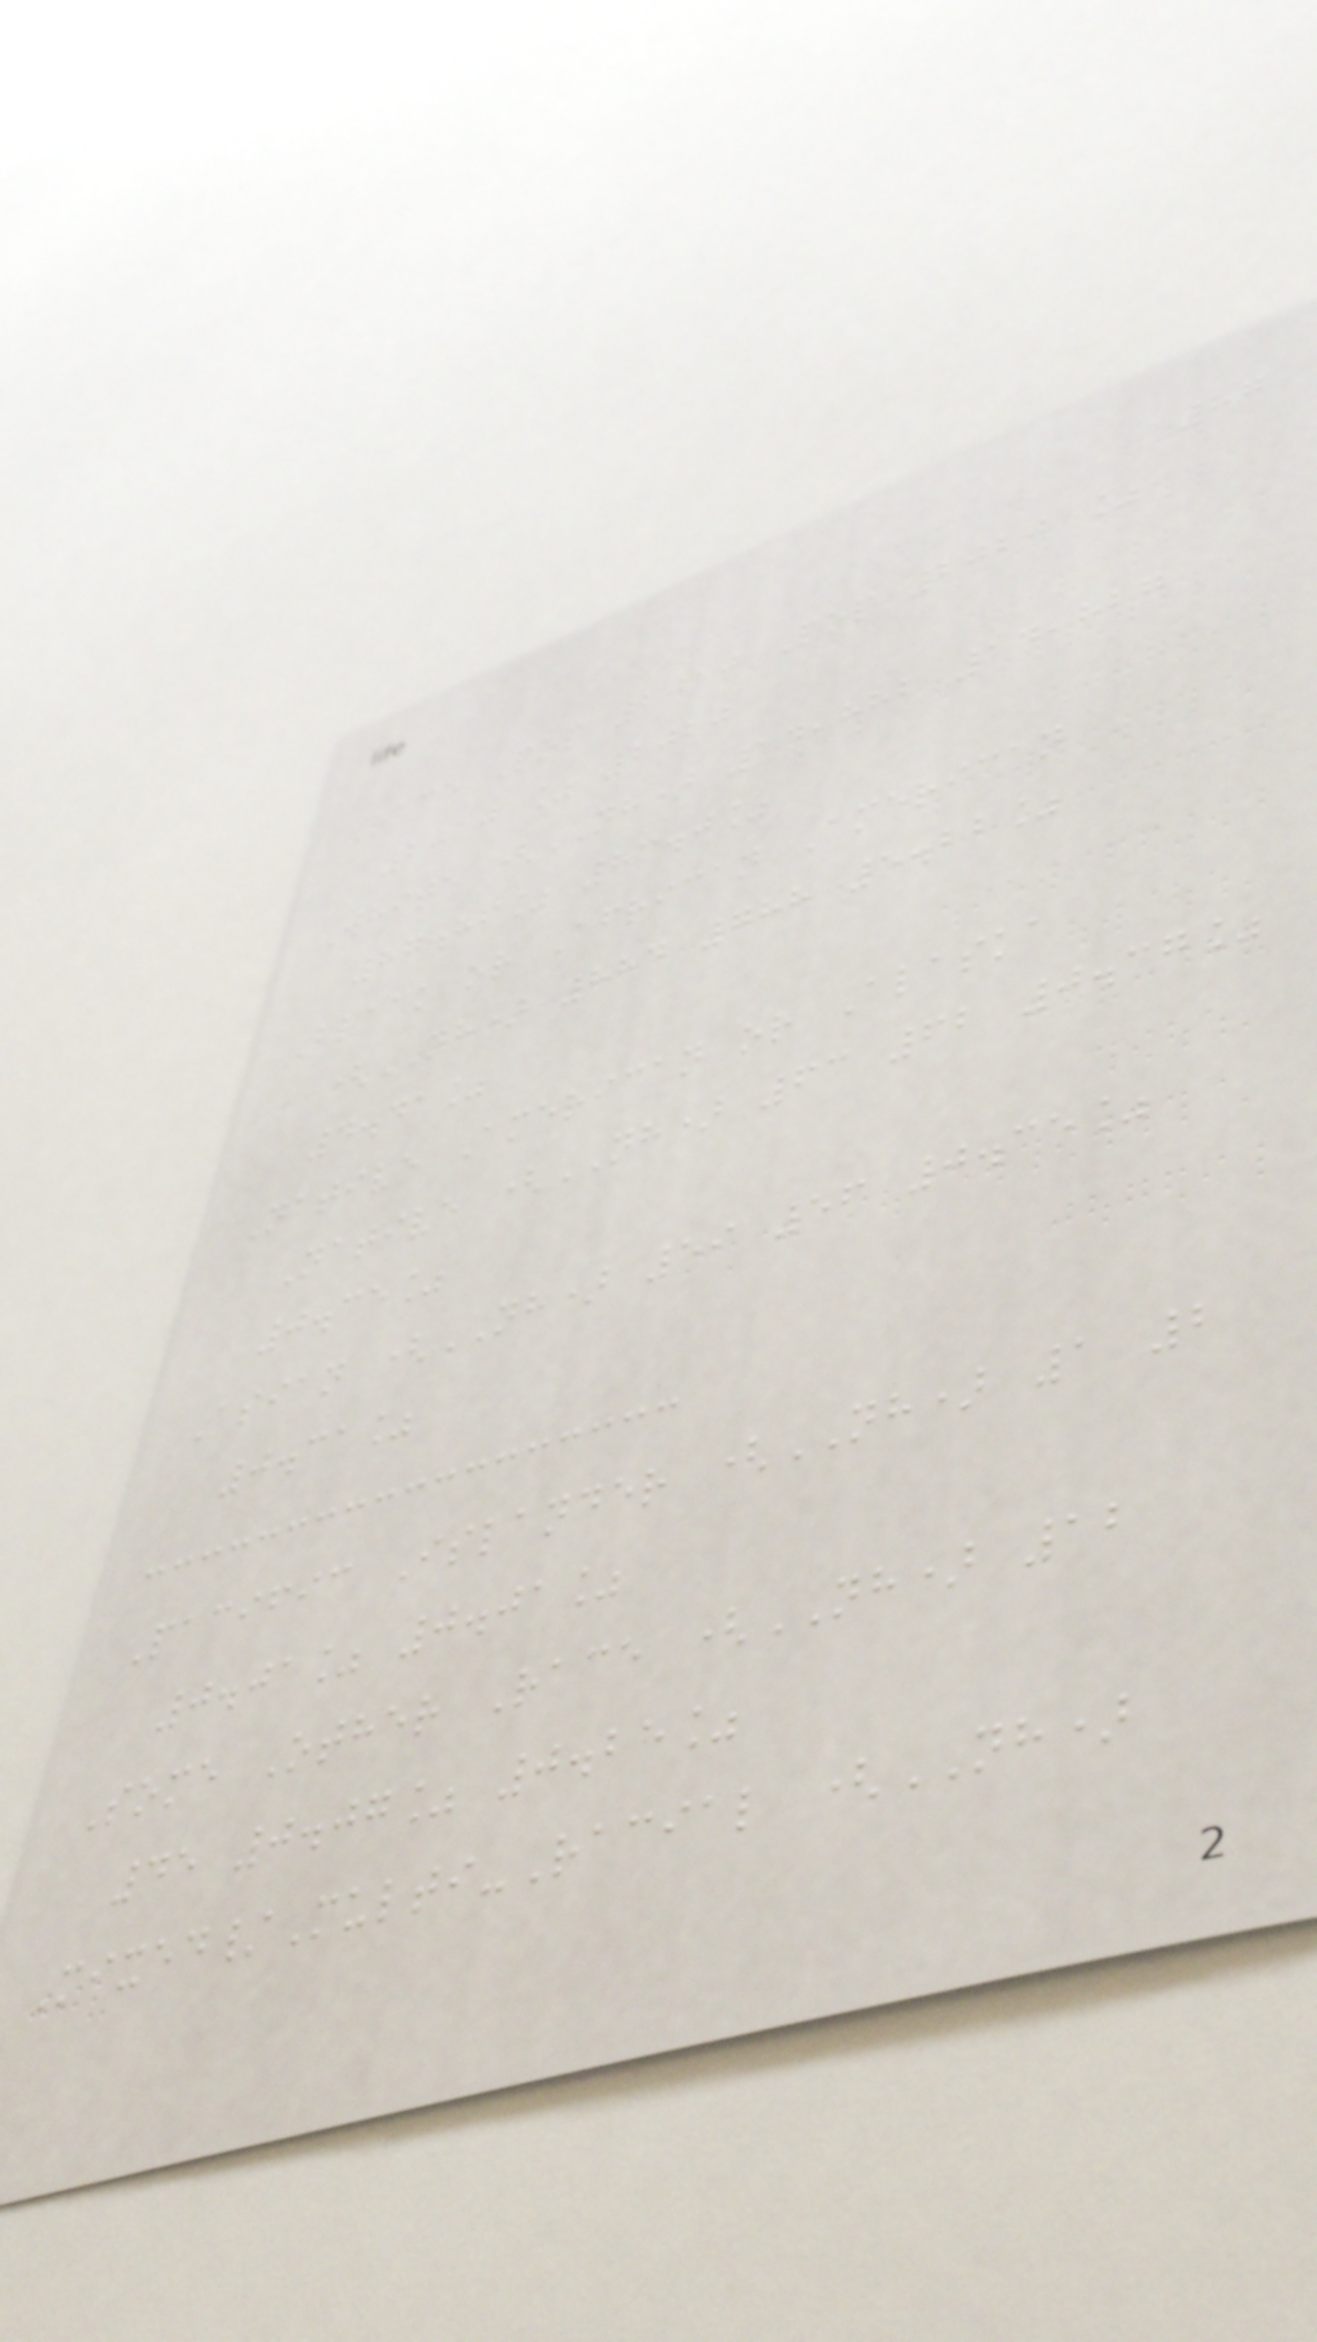87
Race Pop 2010 Pop 2020 %
2010 % 2020
White (NH) 14,882 14,827
87.86% 83.0%
Black or African American
(NH) 884 788 5.22%
4.41%
Native American or Alaska
Native (NH) 63 62 0.37%
0.35%
Asian (NH) 59 56 0.35%
0.31%
Pacific Islander (NH) 1 2
0.01% 0.01%
Some Other Race (NH) 12
45 0.07% 0.25%
Mixed/Multi-Racial (NH)
